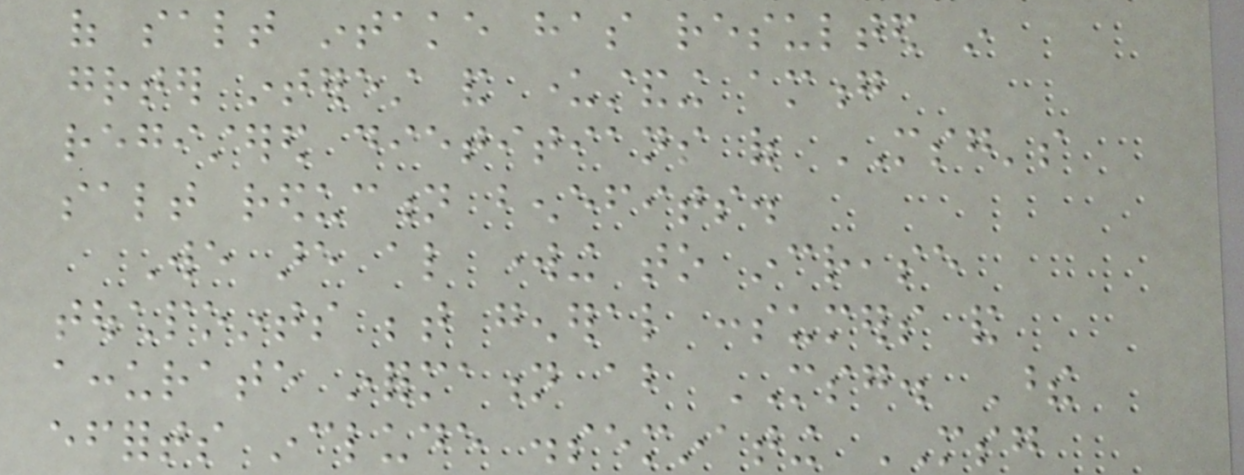of salt intake has resulted in
greater interest and understanding among
registered dietitians of MSG's
salt reduction benefits.
We are also working to increase
touchpoints between general consumers and
accurate information about MSG. These
efforts include disseminating MSG
